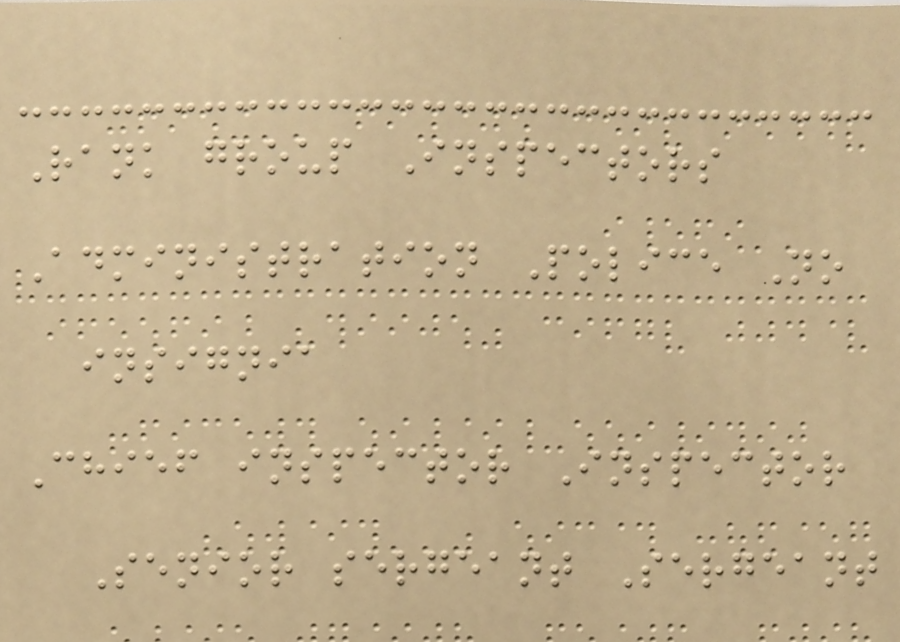Rank group Inspectors
Administration Police No
insignia
Chief inspector Inspector
Senior sergeant Sergeant
